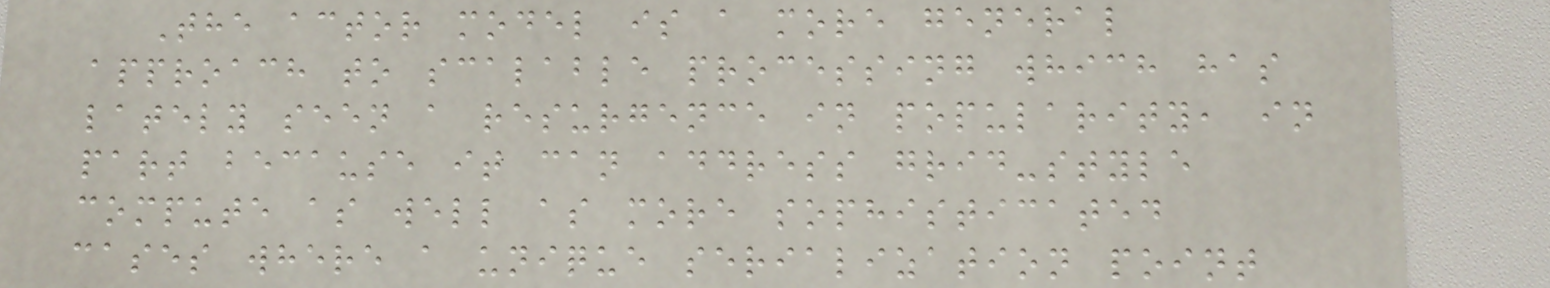The actor model is a more general
approach to scalable processing which has
lately seen a resurgence in popularity, in
part because it can address grid-style
compute as well as more sophisticated
cases where a unique serialization point
